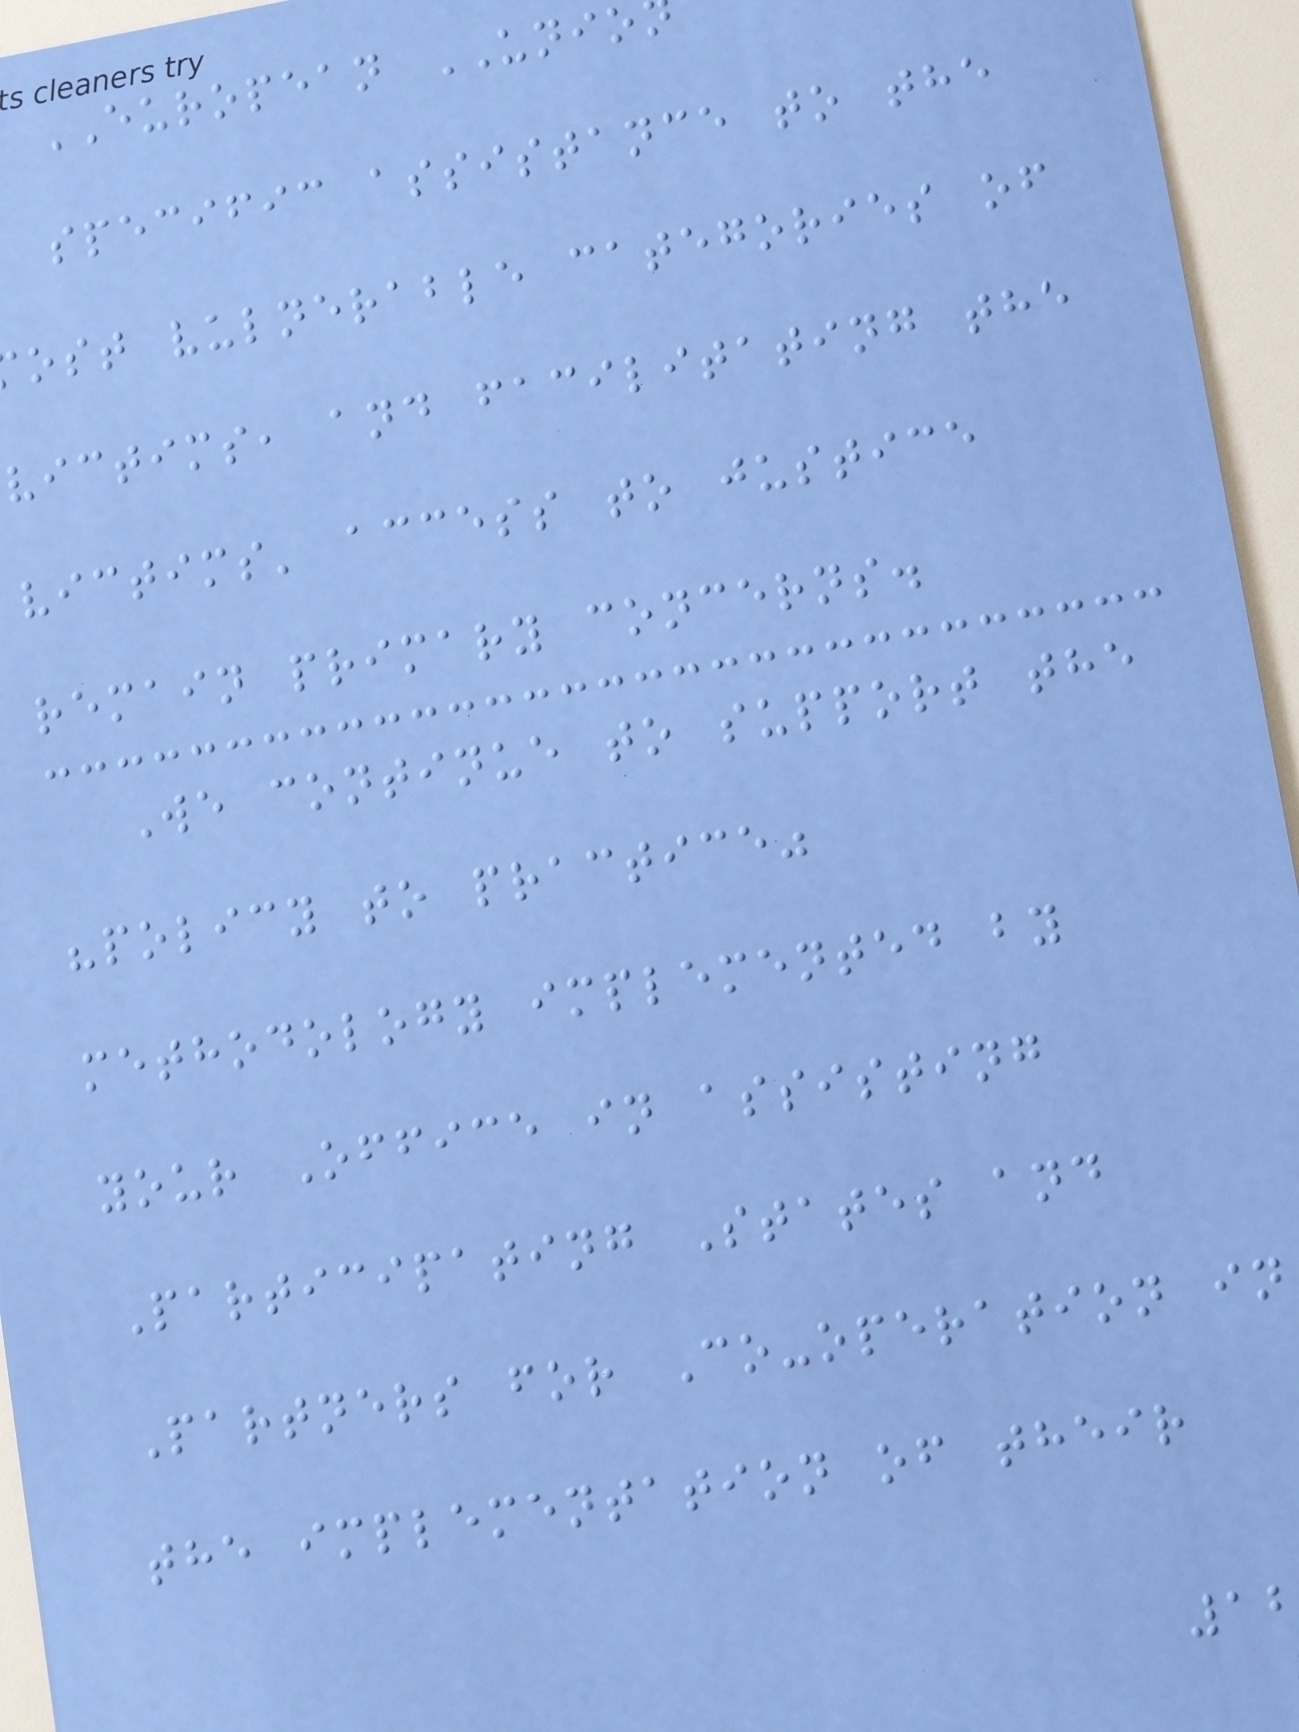EUROPEAN UNIO
specific assistance to the
ost vulnerable categories of
victims, and facilitating the
victims' access to justice
remain primary concerns.
We continue to support the
"policy to practice"
methodology implemented by
your Office in assisting
Participating States and
Partners for Co-operation in
the implementation of their
